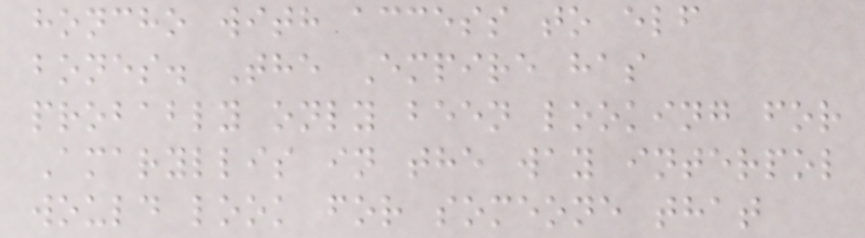honcho with access to elf
bones. The Empire has
probably only been looking for
Amaryllis in the way interpol
would look for someone that
